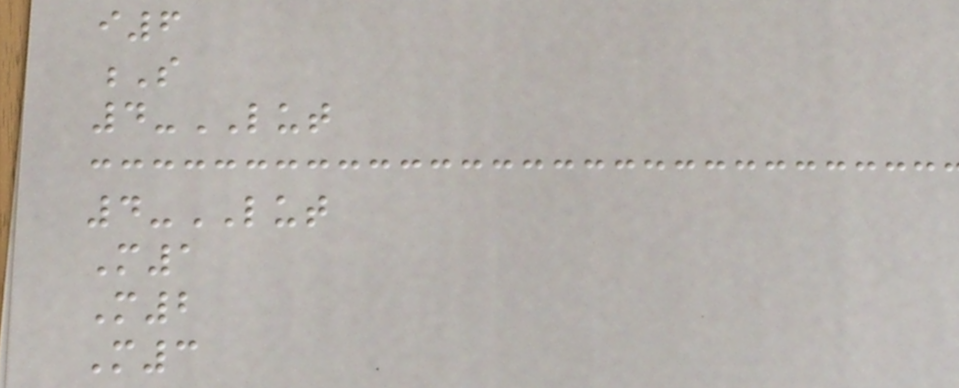i6
S
4-LUT
4-LUT
M1
M2
M3
